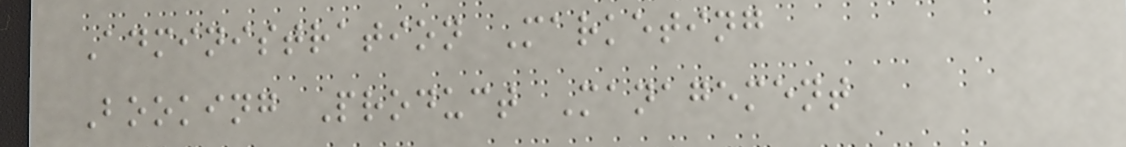Administration Marketing
Booking Product Management
